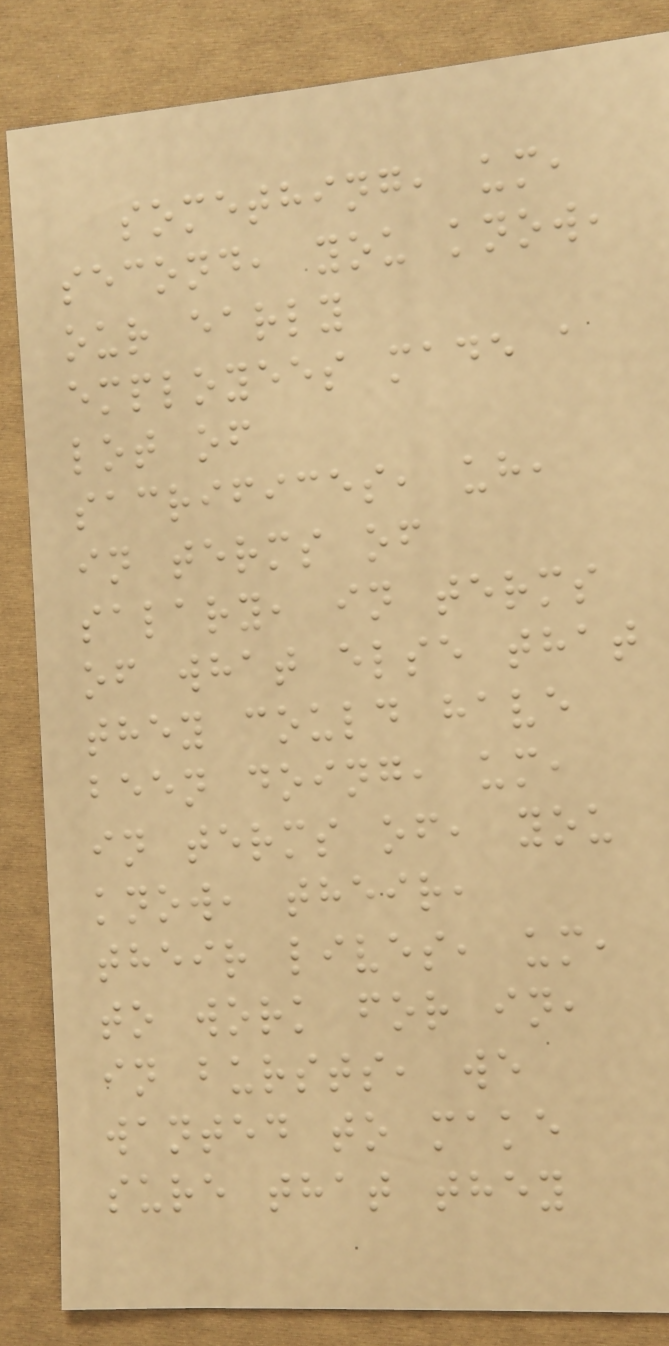something, um,
second, you know,
our early
employees made a
lot of
sacrifices, uh,
in terms of
salary, in terms
of what else that
they could have
been doing, um,
in terms of, you
know, their,
their lives, um,
to work for in,
in bursts, we
wanted to make
sure that they
